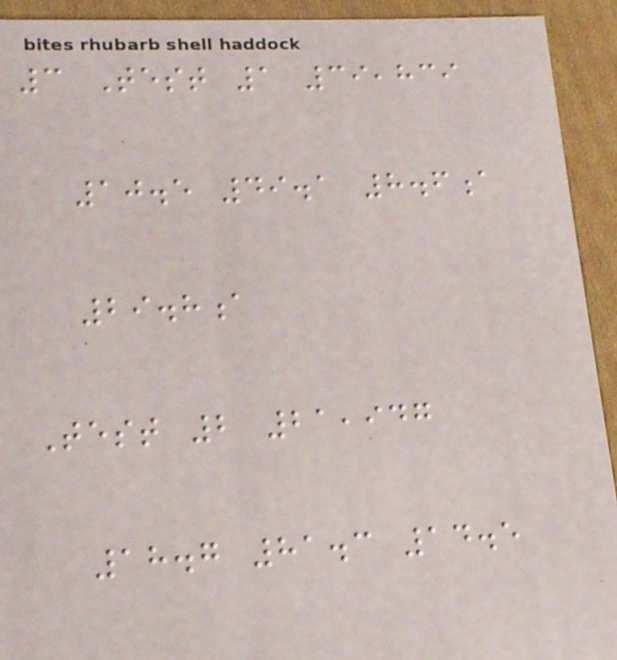3 Test 1 39,839
10.5 49.1 8.6a
29.8a
Test 2 21,947
18.7 81.3 14.5
